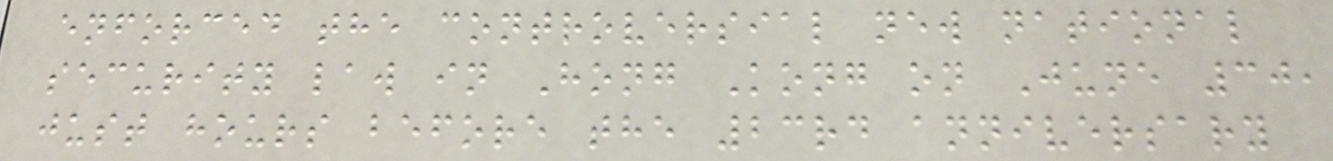enforced the controversial new national
security law in Hong Kong on June 30,
just hours before the 23rd anniversary
